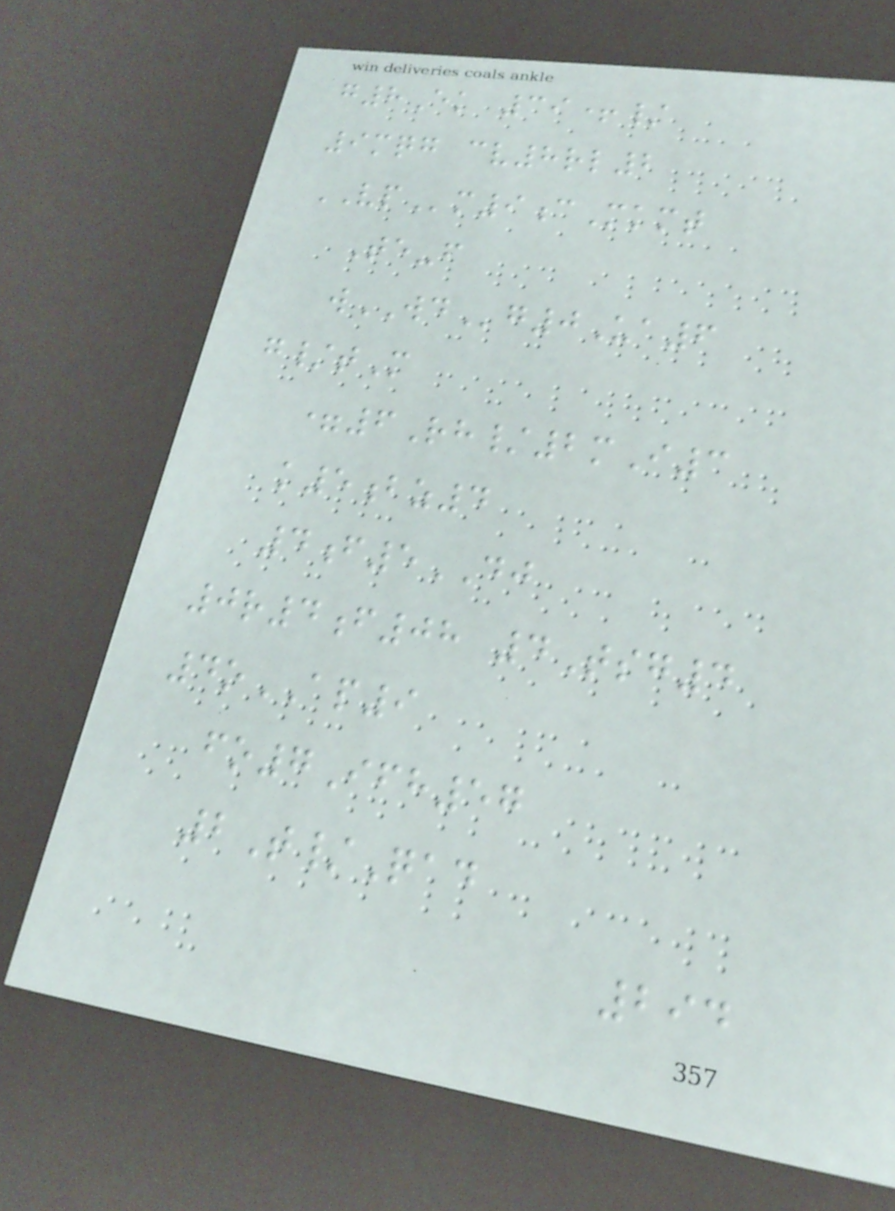g8Ek 39+/
9mqg cv8rl2
VPm9cMkmt
Te-f
wWDg0Ua6
g/tM
=6Rh/2mI3
k5bz4
4f5DJ
0r4f08 4Tsg4
4oAP9
fo7Ifh57
2T/Qad
294
